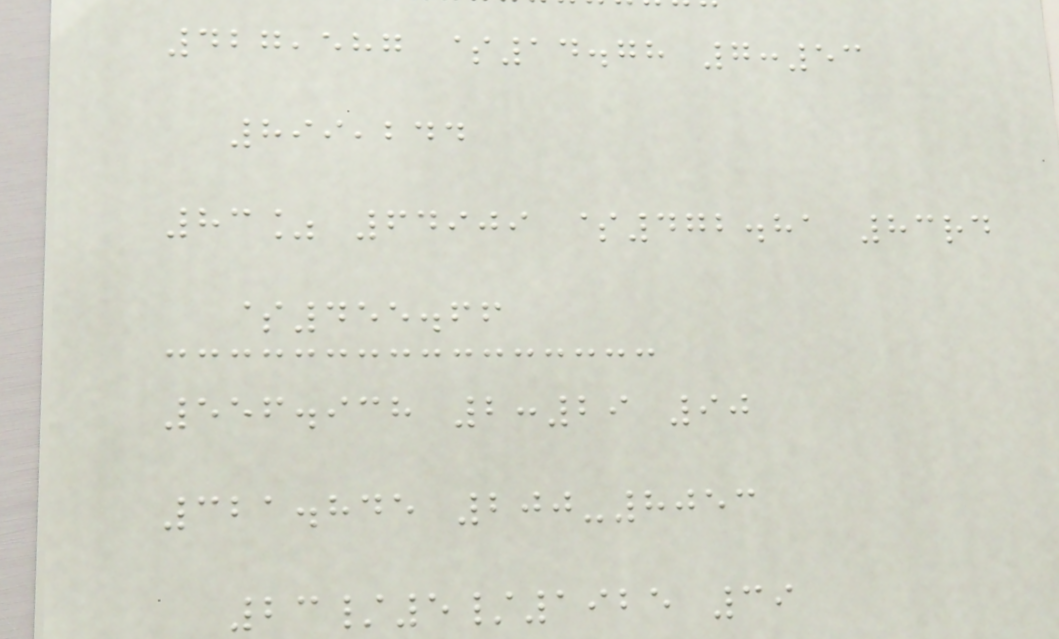427,587 $14.78 7:53
899,244
83% 64909 $472.81 83rd
$455.66
556.938 2:29 90
321.845 200-8053
23/5/1925 39
